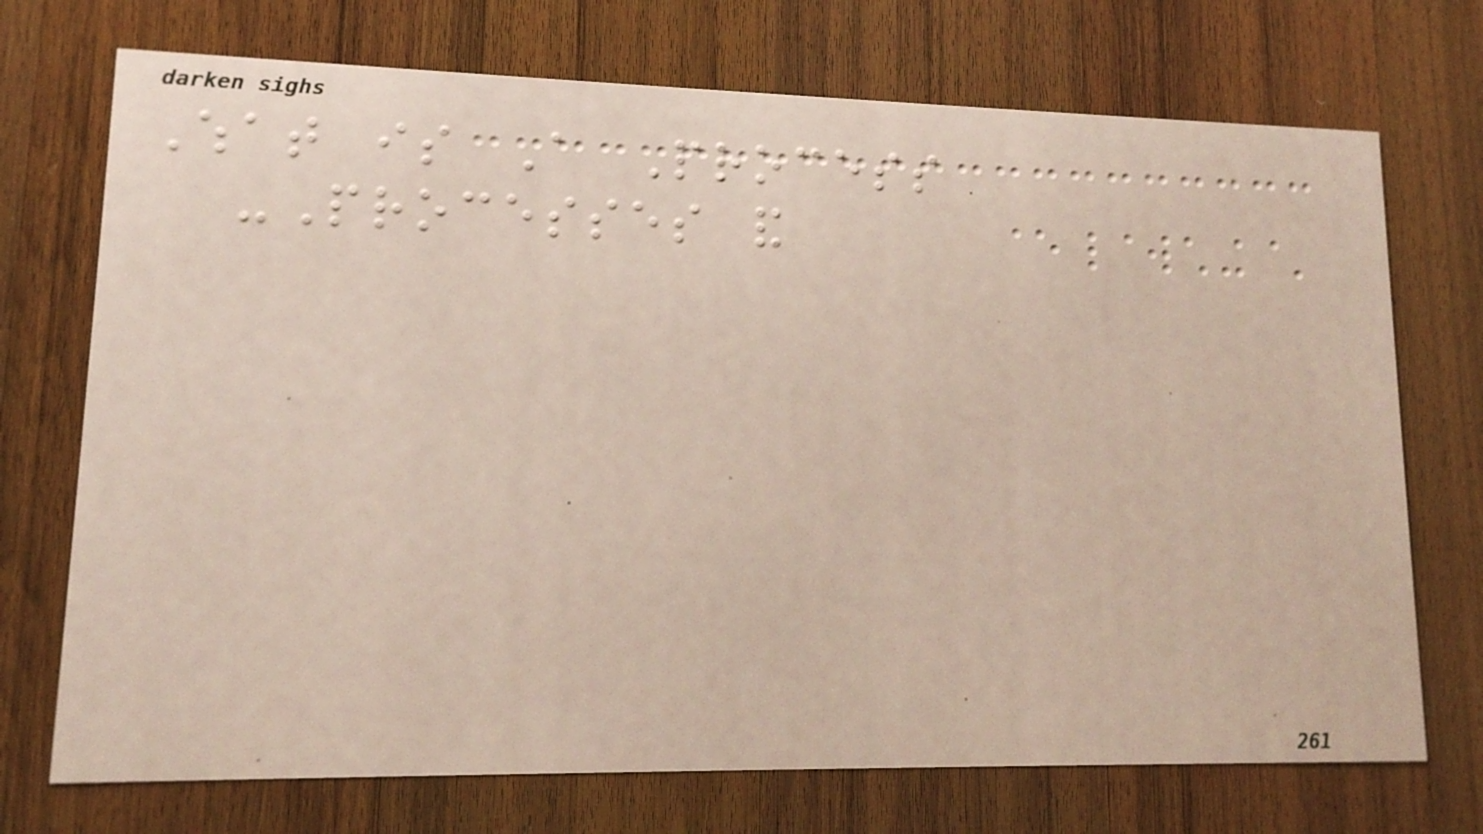What is A Process
-Processes and
